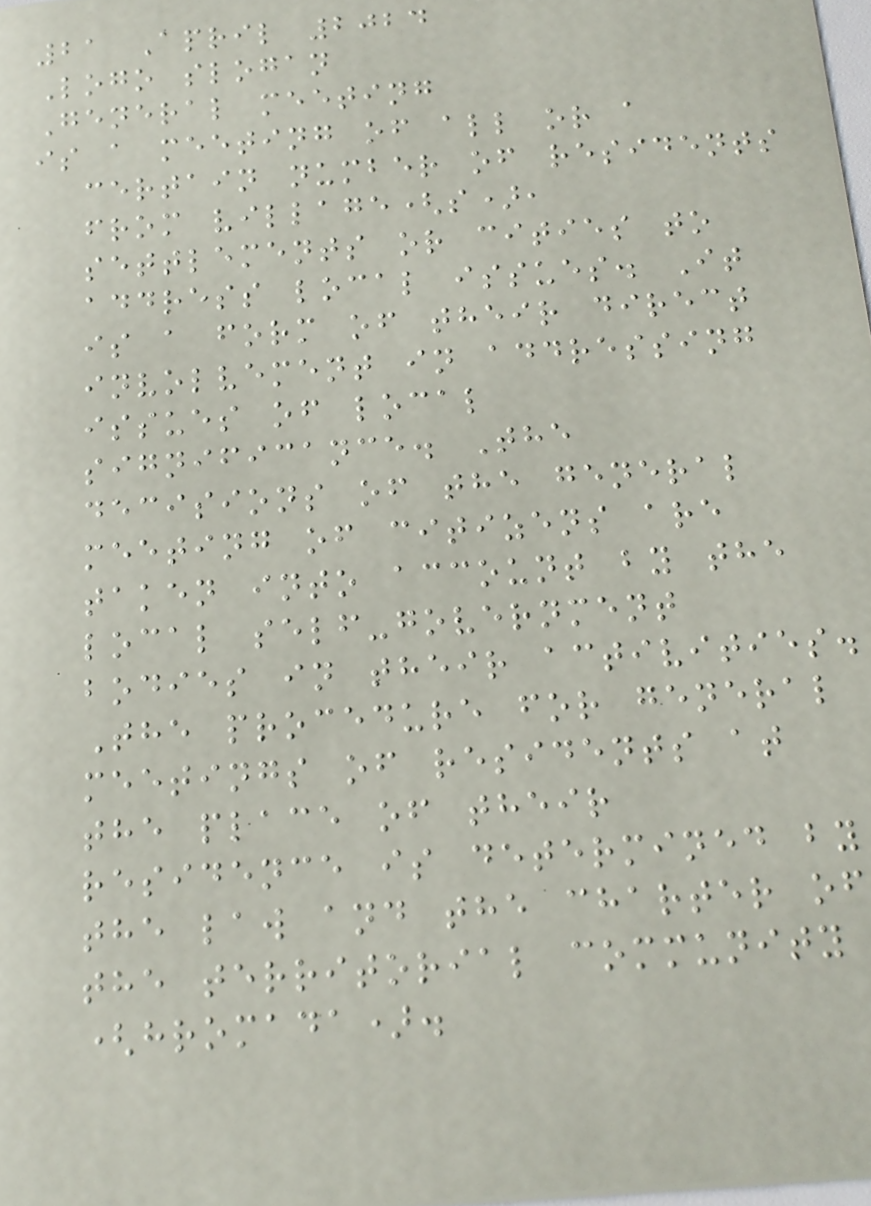21 April 2024
Logo slogan
General meeting
is a meeting of all or a
certain number of residents
from village(s),
settlements or cities to
address local issues. It
is a form of their direct
involvement in addressing
issues of local
significance. The
decisions of the general
meeting of citizens are
taken into account by the
local self-government
bodies in their activities.
The procedure for general
meetings of residents at
the place of their
residence is determined by
the law and the charter of
the territorial community
(hromada).
